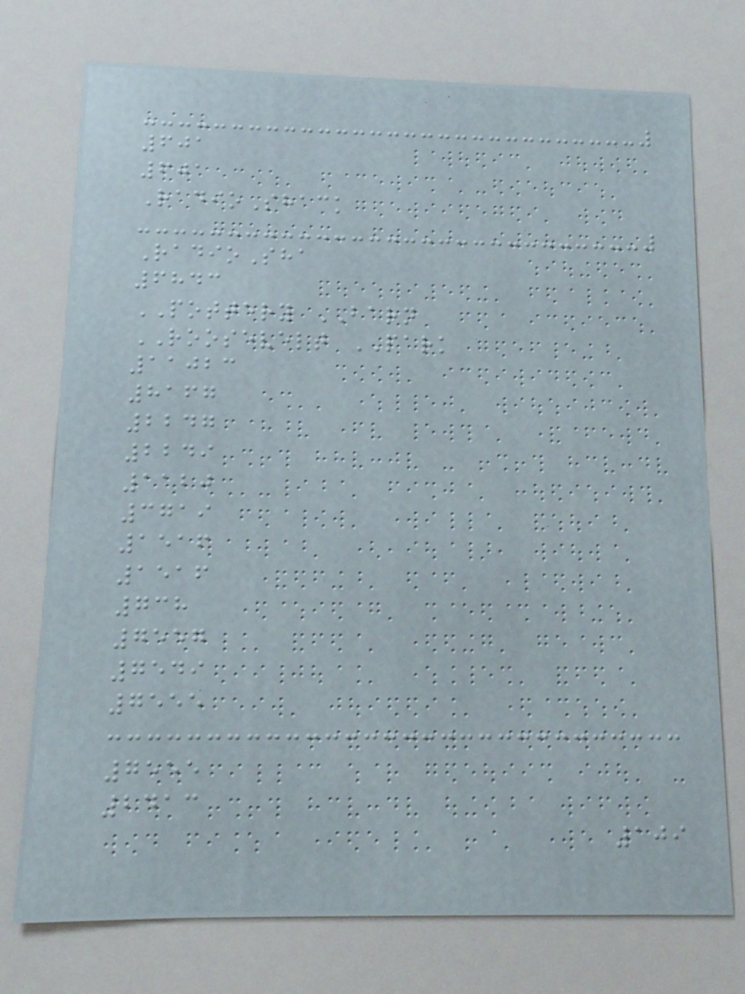601
601
RadioShack
RadioSha
6843
POTTERY BARN
ROOSEVELT PARK
11023
8167
2247
2249
1120
3719
1516
1516
738
7557
7549
7555
7555
2413
109
